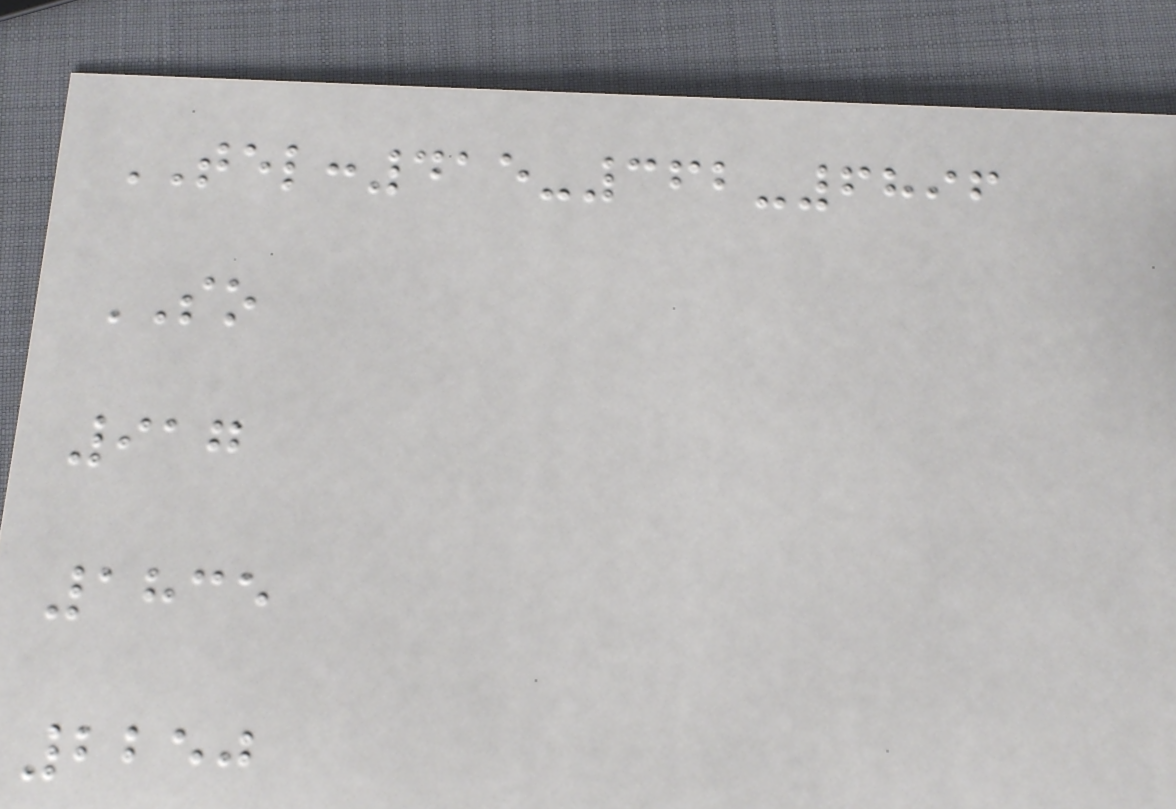TEL:415-362-6896
SO
917
1835
2250
